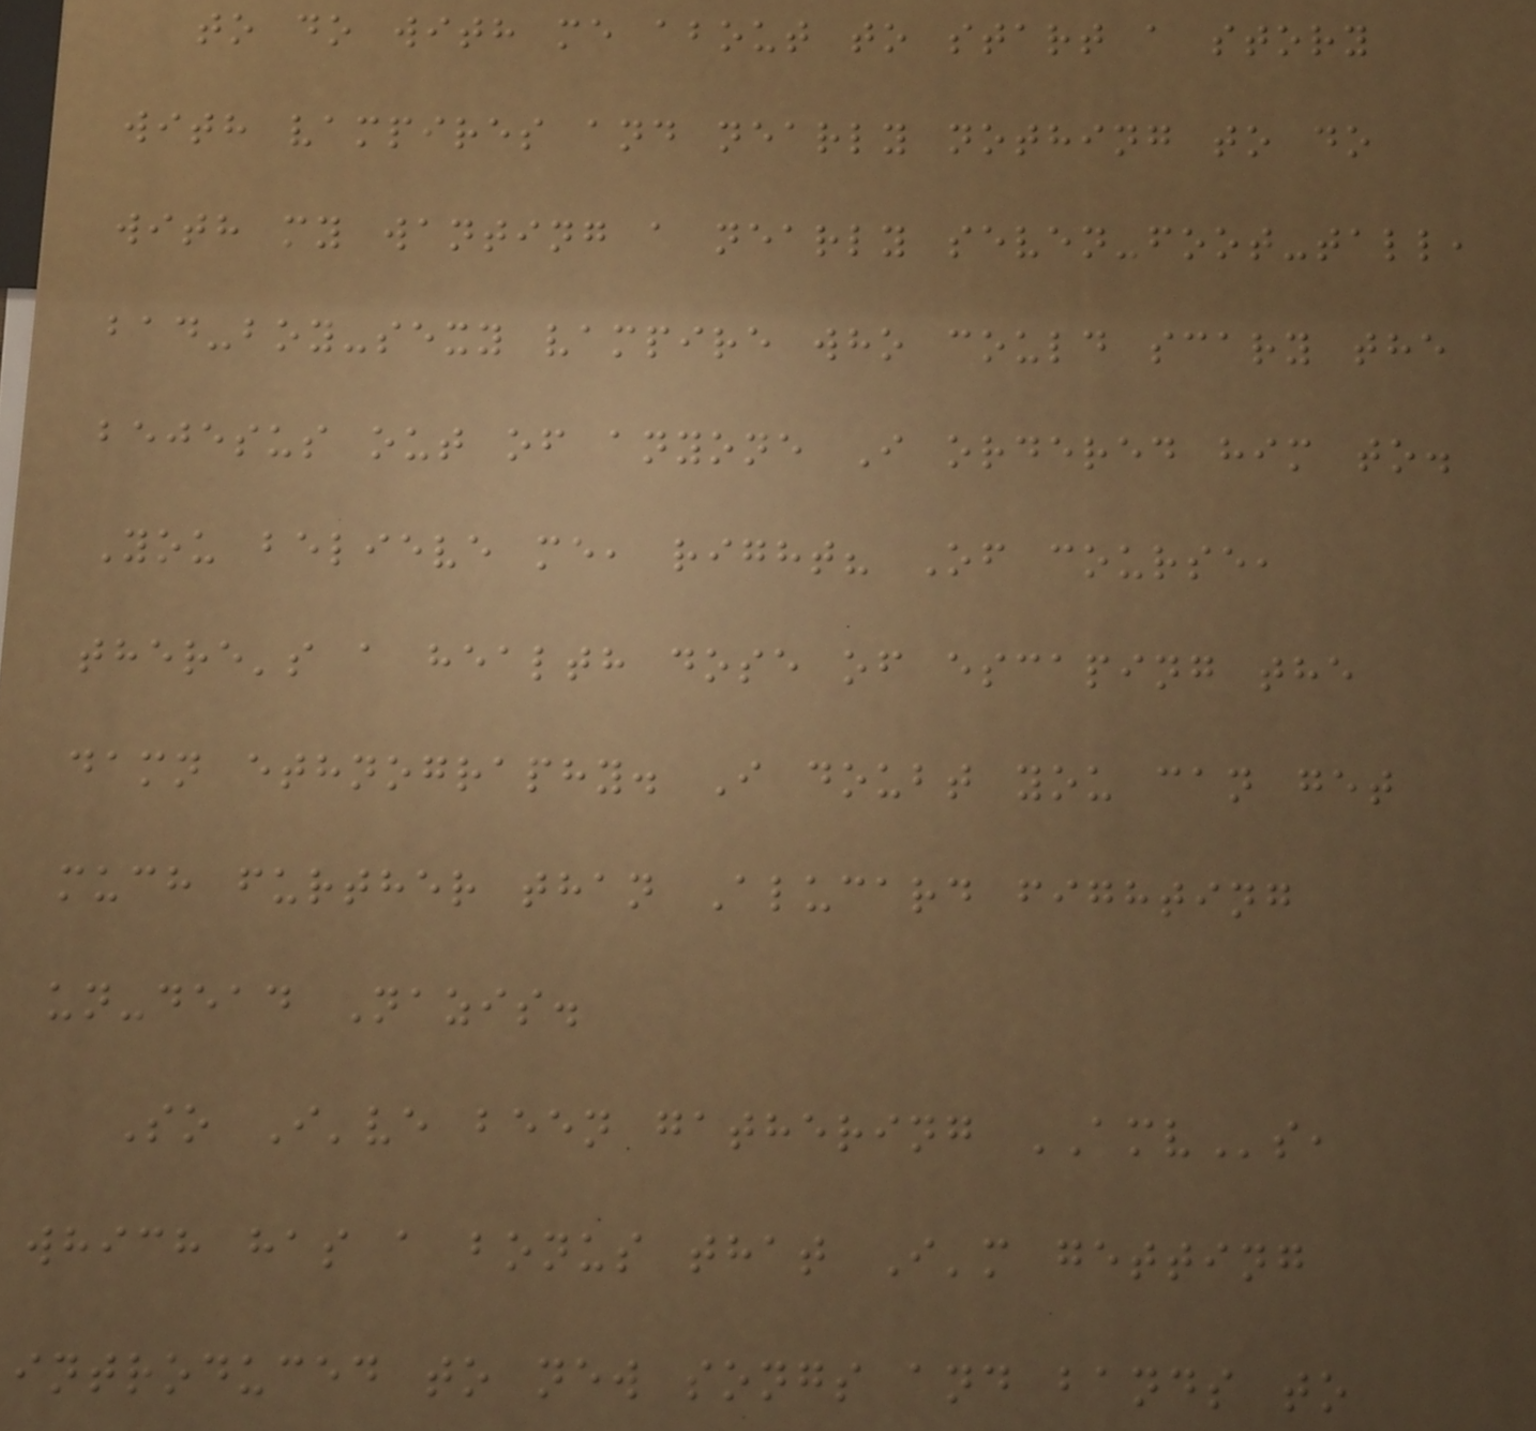to do with me about to start a story
with vampires and nearly nothing to do
with my wanting a nearly seven-foot-tall,
bad-boy-sexy vampire who could scary the
bejesus out of anyone I ordered him to.
You believe me, right? Of course,
there's a health dose of escaping the
damn ethnography. I doubt you can get
much further than Alucard fighting
un-dead Nazis.
So I've been gathering AMVs,
which has a bonus that I'm getting
introduced to new songs and bands to
